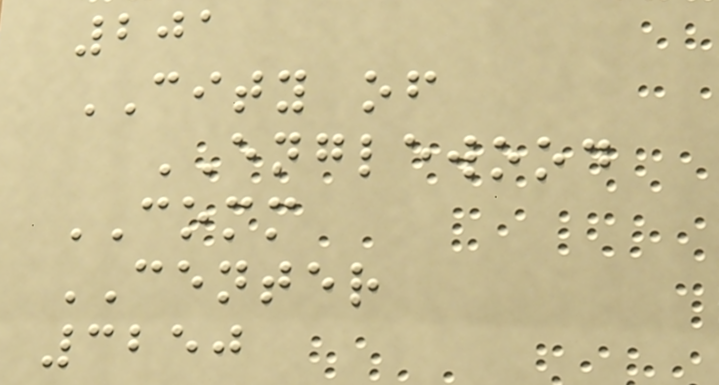201
CITY of
ENGLEWOOD
COMM
CENTER
3250
